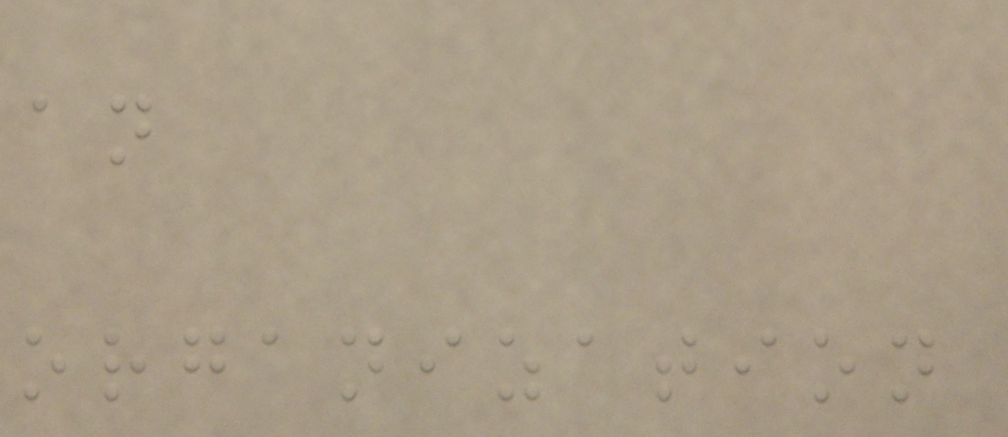an
organization
